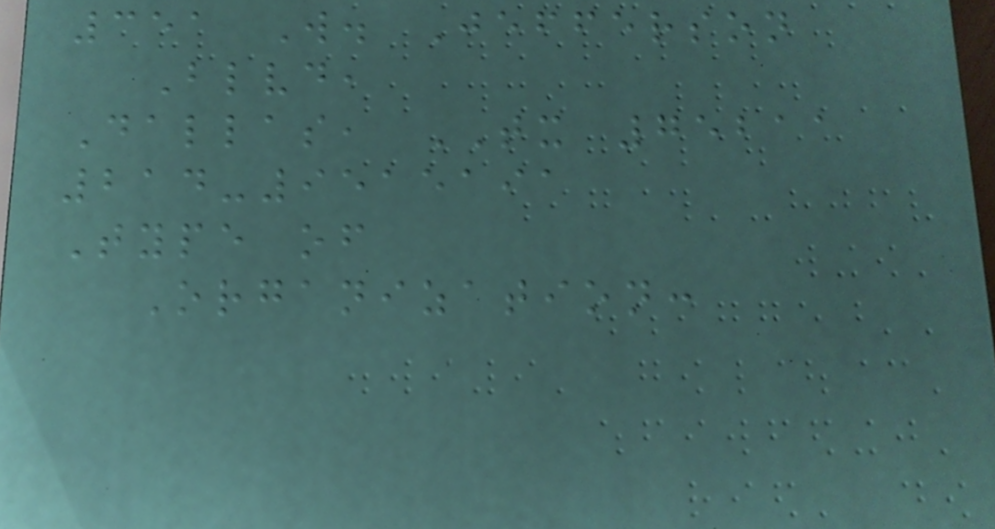351 W. Jefferson
Blvd,
Dallas, TX 75211
214-9515191
Type of
Organization:
